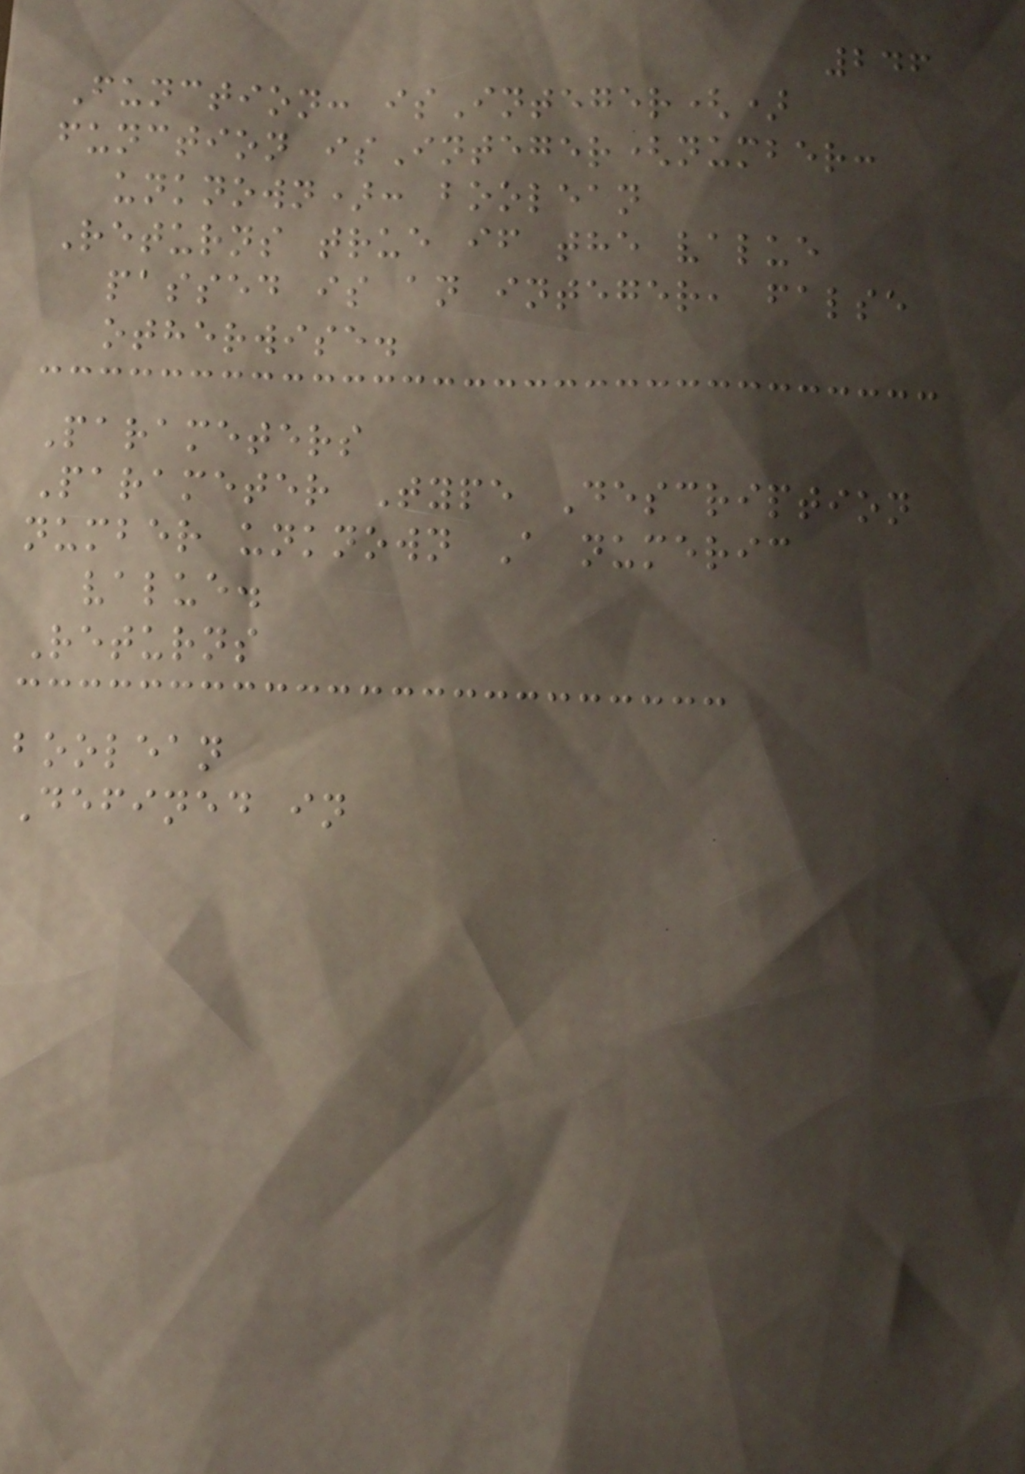246
Function: isInteger()
function isInteger(number:
unknown): boolean
Returns true if the value
passed is an integer, false
otherwise.
Parameters
Parameter Type Description
number unknown A numeric
value.
Returns
boolean
Defined in
